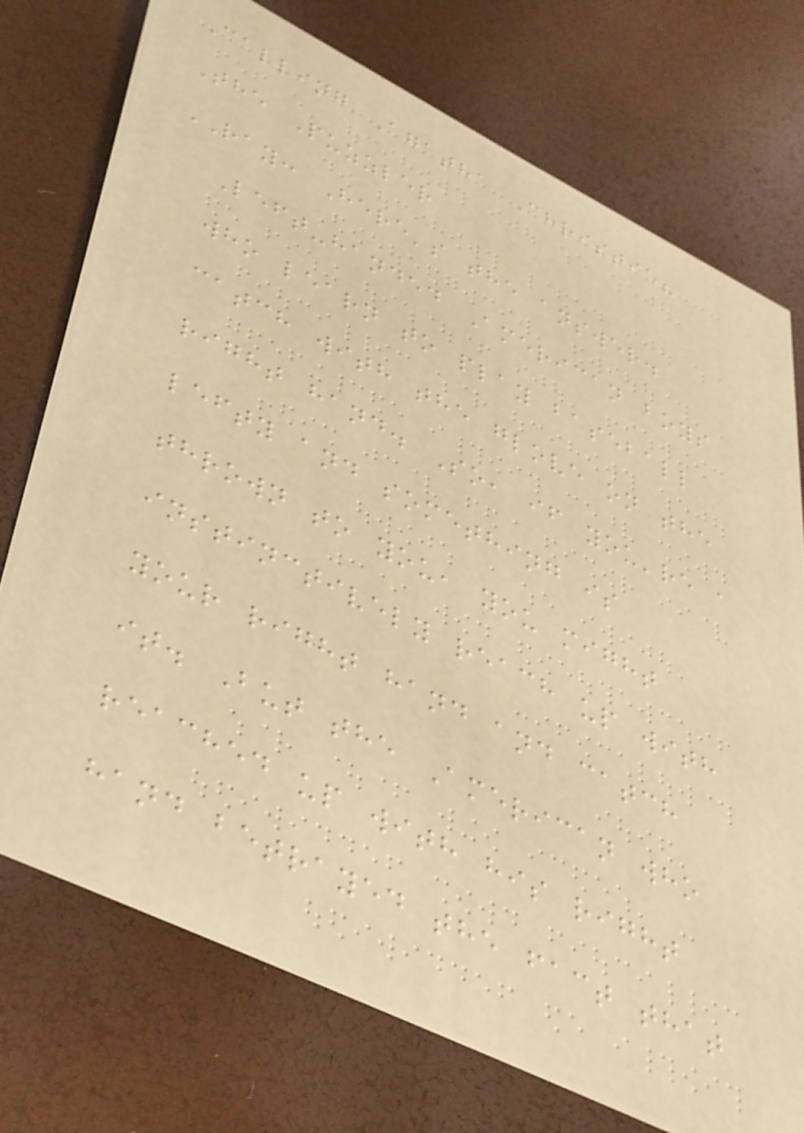Calling Agatha Christie?
The Puzzler
RAY: Here's the answer.
Left-handed American boys
who learn to play baseball
catch with the glove on the
right hand. So, if you're a
lefty and something is
thrown to you, you might
instinctively reach up with
your right hand and catch
it. But the American who
reached up with his right
hand betrayed the fact that
